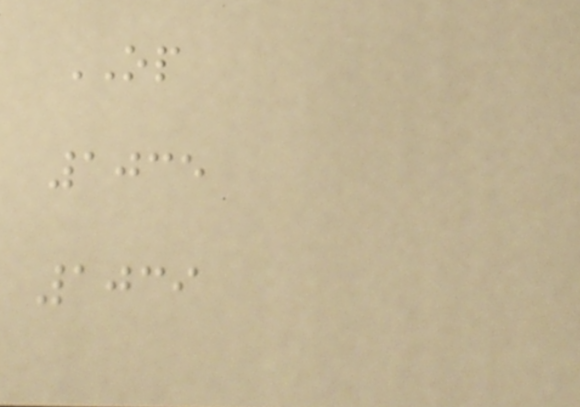OP
1035
1039
